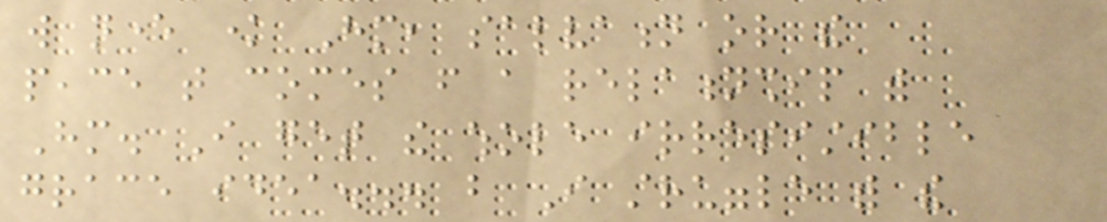will never know Him, salvation or the
peace that comes from a relationship with
Him. I get the whole irresistible
grace idea... but I struggle with the
